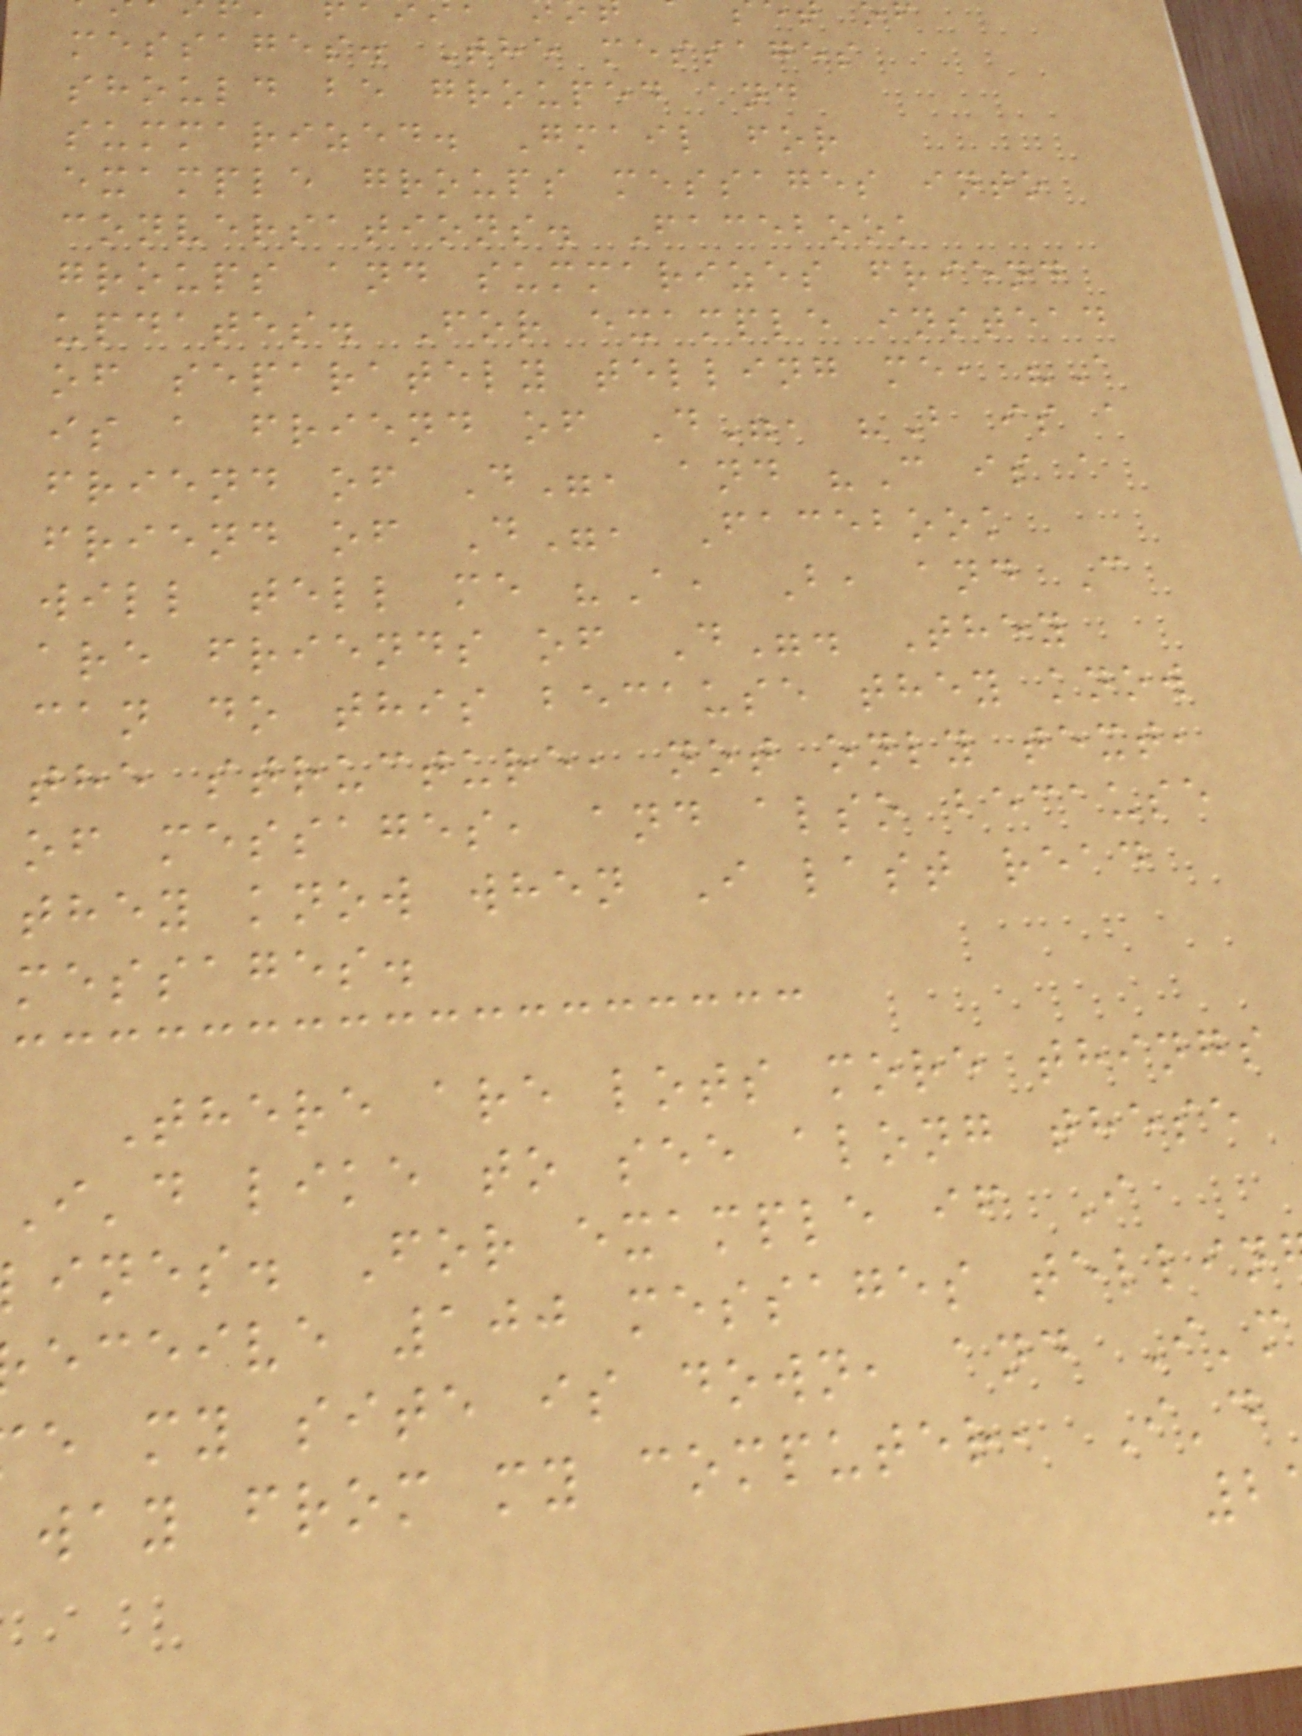messages. The messages
should be grouped and
summarized. Gmail for
example groups messages into
conversations. Facebook
groups and summarizes friend
updates. For example instead
of separately telling me, "A
is a friend of D", "B is a
friend of D", and "C is a
friend of D", Facebook
will tell me "A, B, and C
are friends of D". They
can do this because they know
the structure, not only text,
of messages, and also because
they know when I last read
messages.
There are lots more things
I'd like to see along these
ines. For example if I
eceive 100 messages tellin
e my site is down, and I'm
way from my computer, I'd
